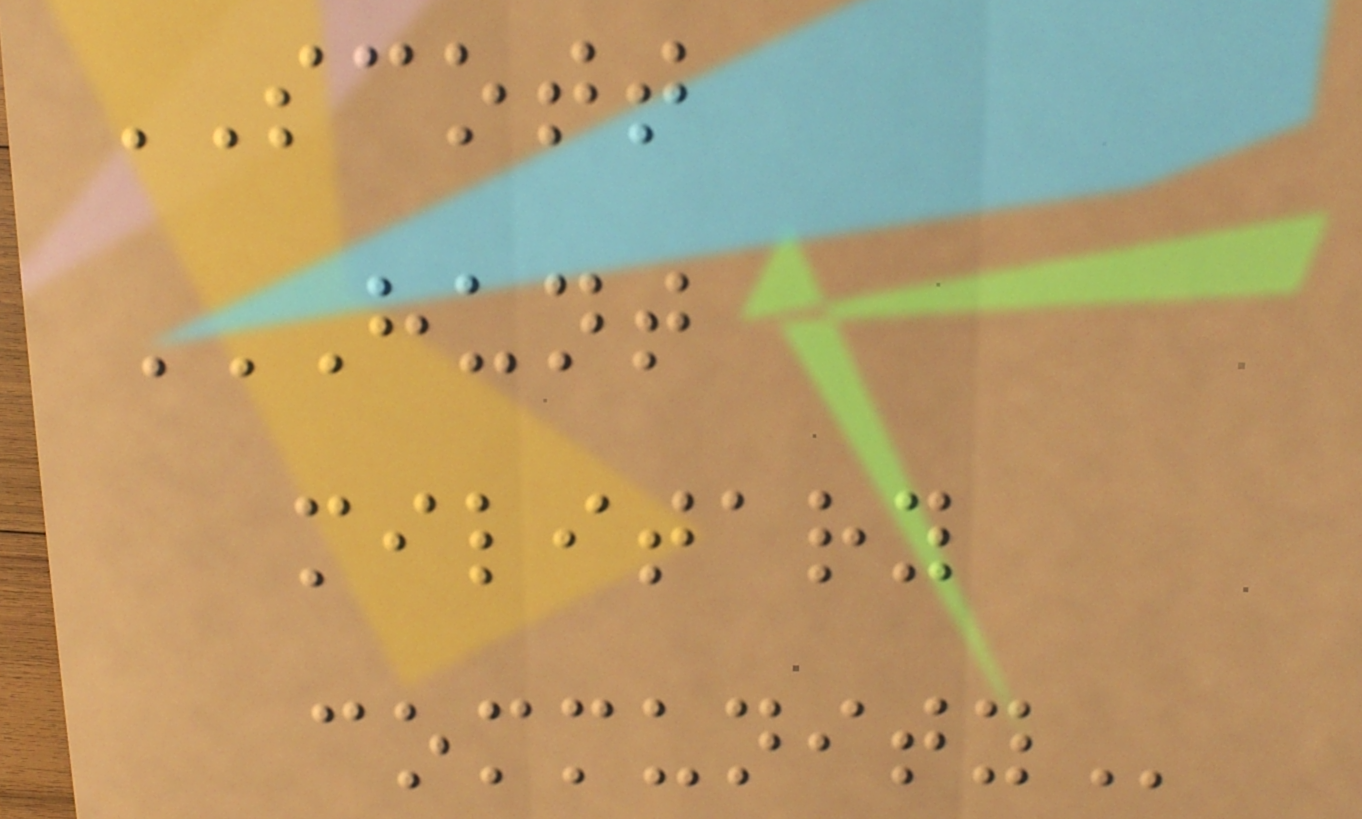SCOTT
HUNT
MILITARY
COMMUNITY
